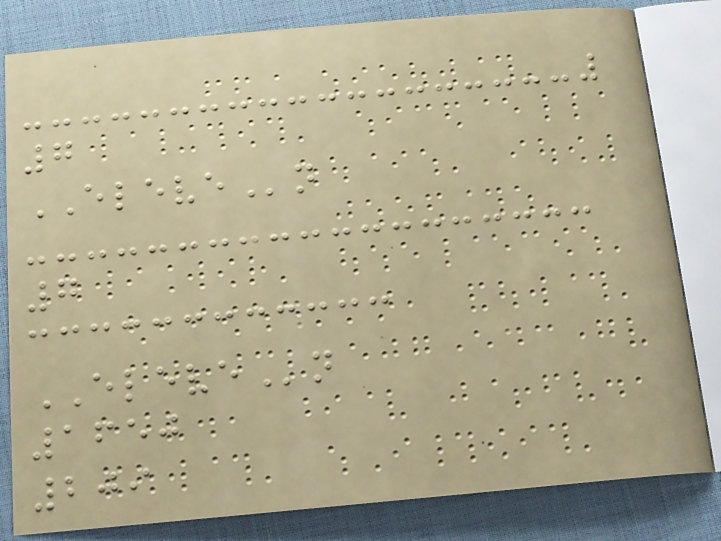7
ELEVEn
7
ELEVEn
1650
209
